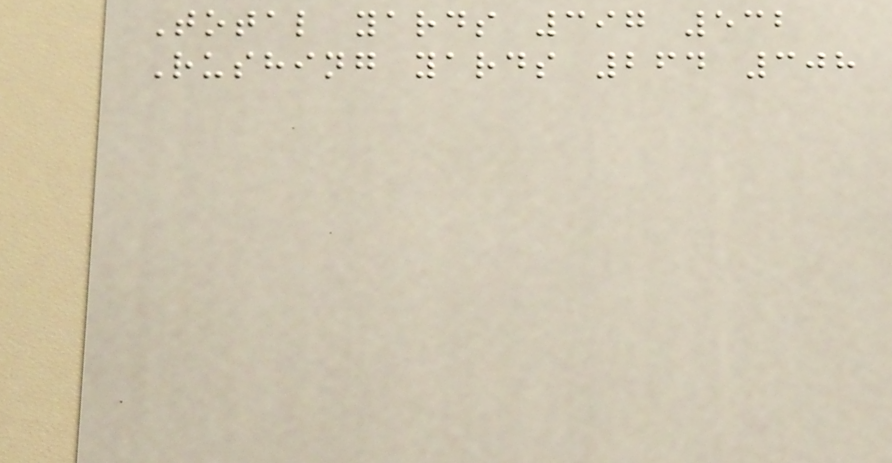Total yards 397 532
Rushing yards 264 308
